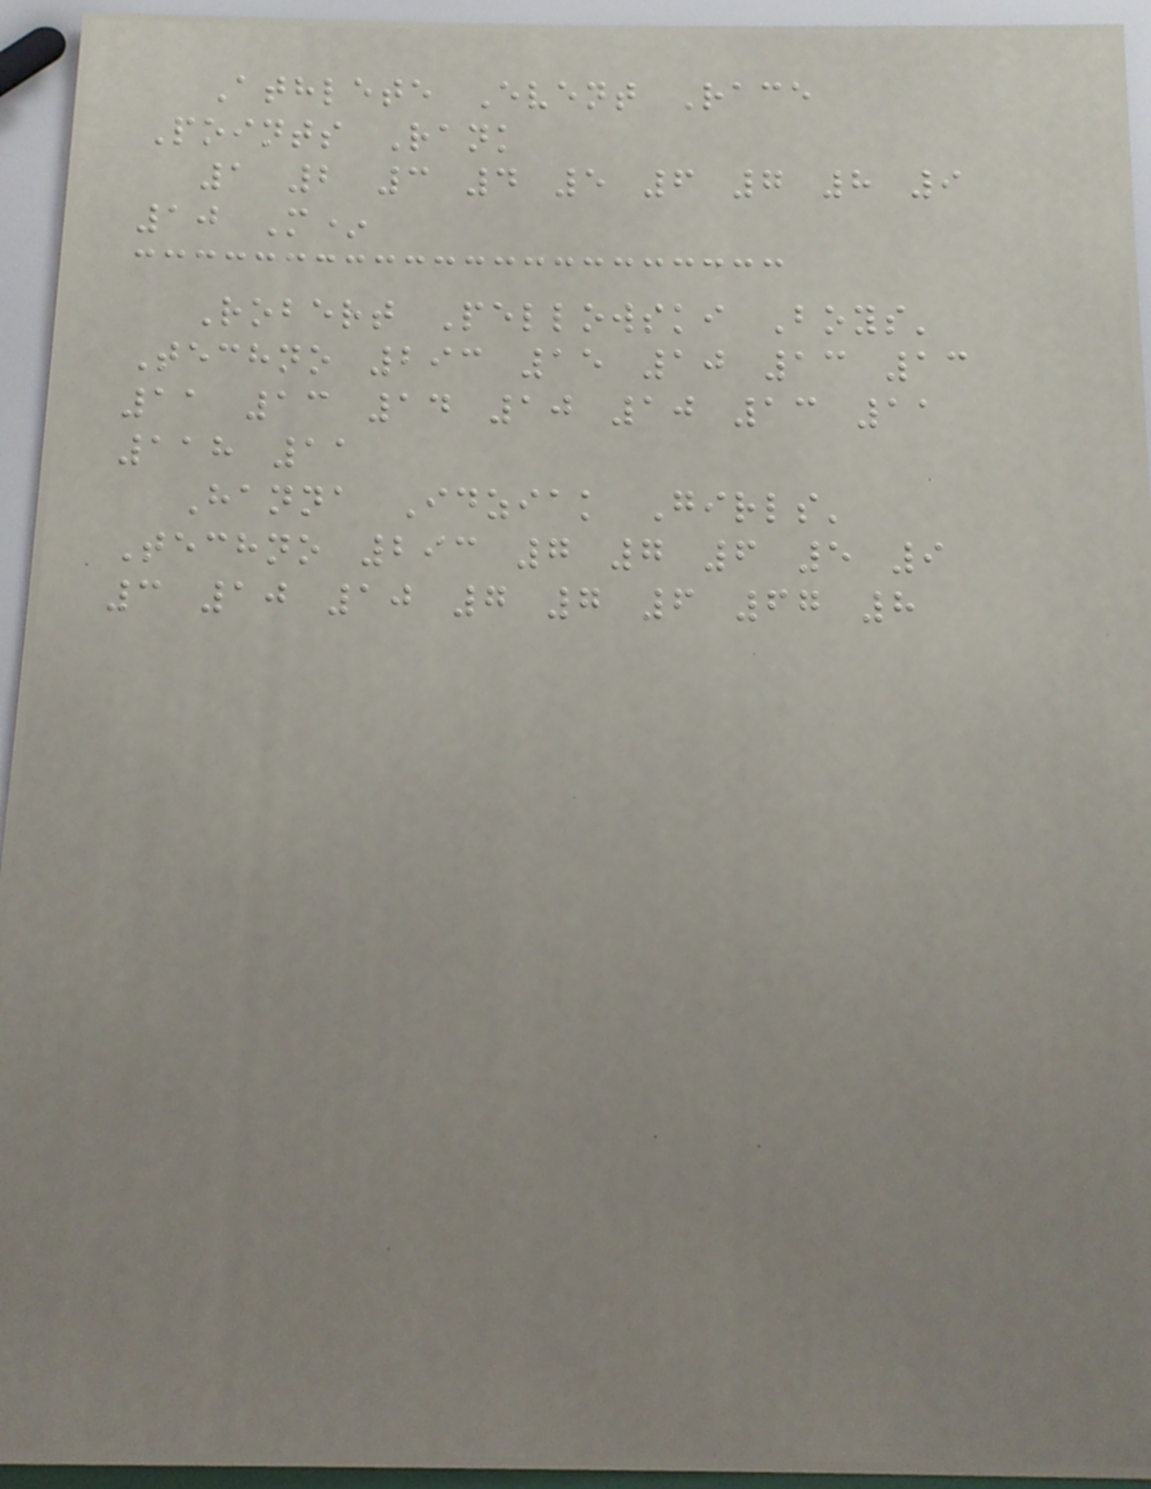Athlete Event Race
Points Rank
1 2 3 4 5 6 7 8 9
10 M*
Robert Pellowski Boys'
Techno 293 15 10 13 13
11 13 14 10 10 13 11
118 11
Hanna Idziak Girls'
Techno 293 7 7 6 5 9
3 10 10 7 7 6 67 8
